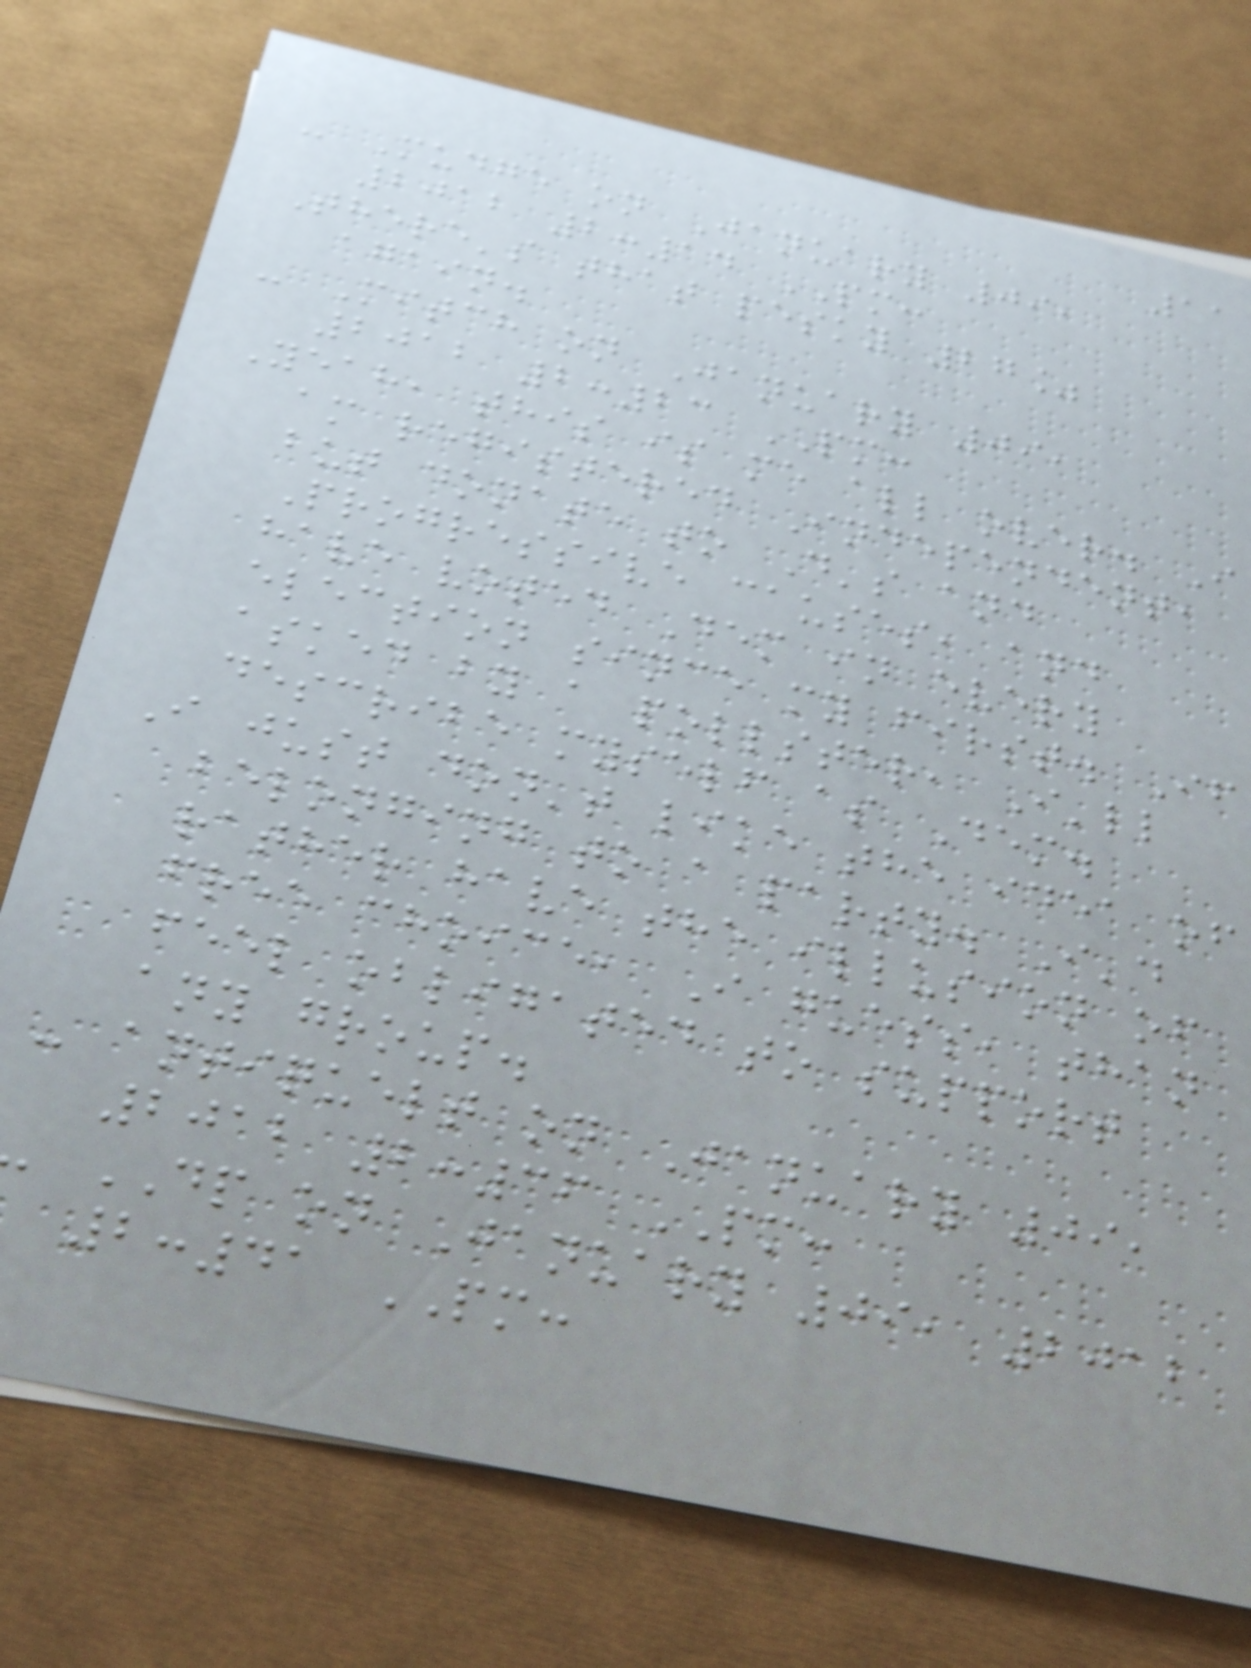11
- Mudge on January 09,
2012 2:14 PM:
There's that pesky 27%
again.
- Mitch on January 09,
2012 2:23 PM:
Yeah, this is me all over. I
am registered Independent,
but donate to D's and
Progressive causes, and
have voted Dem in every
election since my first. If
asked by a pollster, I'll
describe myself as Dem.
I just don't like the idea of
belonging to a party. I'd
rather have the illusion of
free choice, I guess, than
feel obligated to support
any group.
- antiquelt on January 09,
2012 2:36 PM:
DP on January 09, 2012
2:41 PM:
